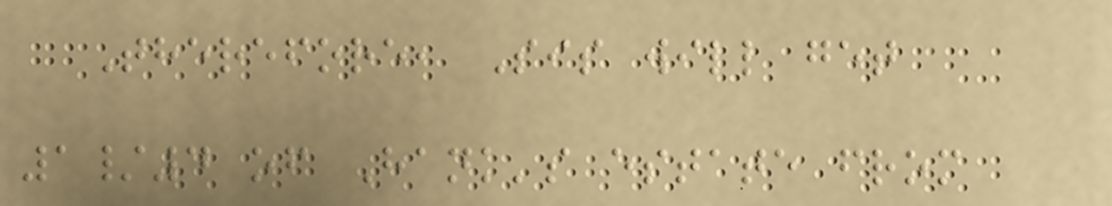Therefore, Sis will get
1/4 of Hank's estate from
